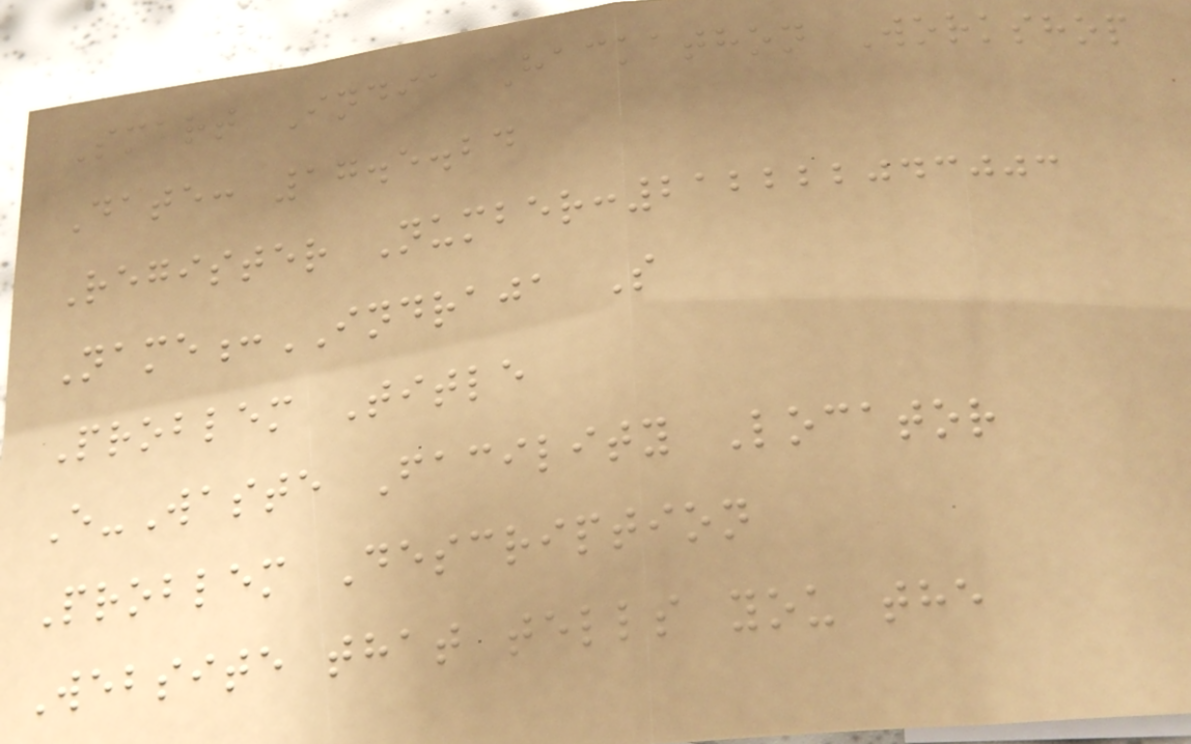Smart India Hackathon Workshop
Date: 17.5.24
Register Number:212222043003
Name:INDRAJA S
Problem Title
E-Waste Facility Locator
Problem Description
Website that tells you the
